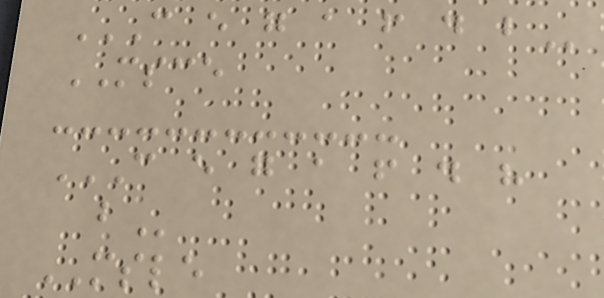C E G A F D B
MSCE
C E G A F D H
B
MSLE
